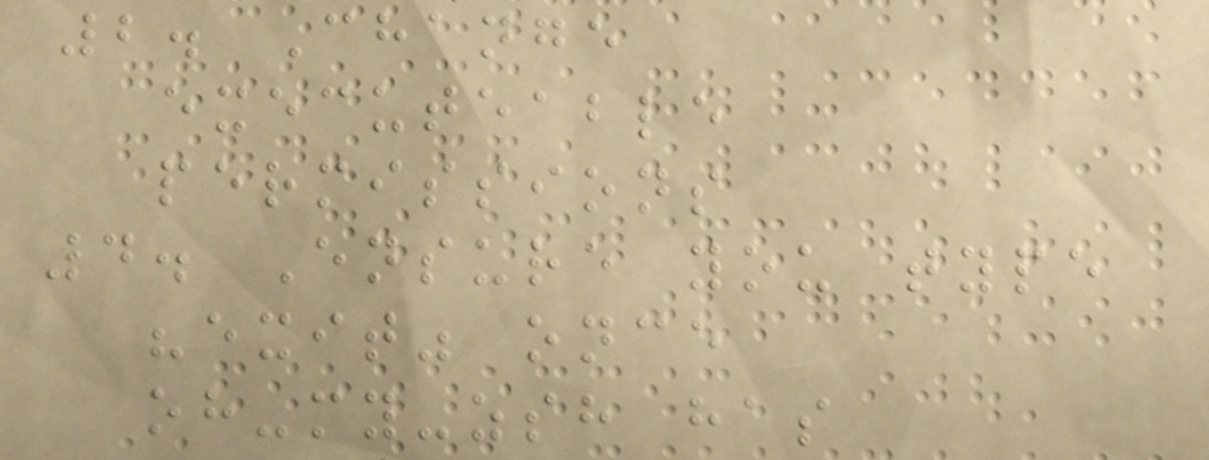2. Change
executeable
permissions
4. Ensure you type
"exit" once
oh-my-zsh has
